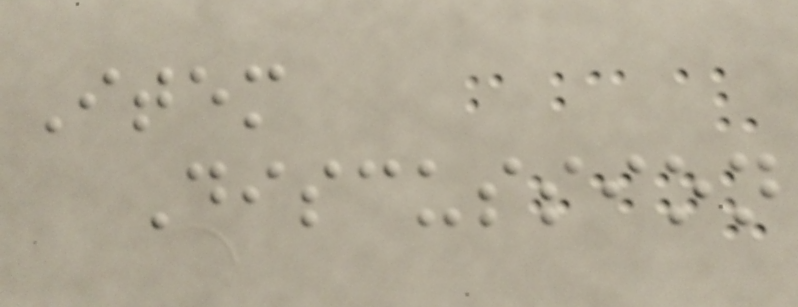Item
Discussion
